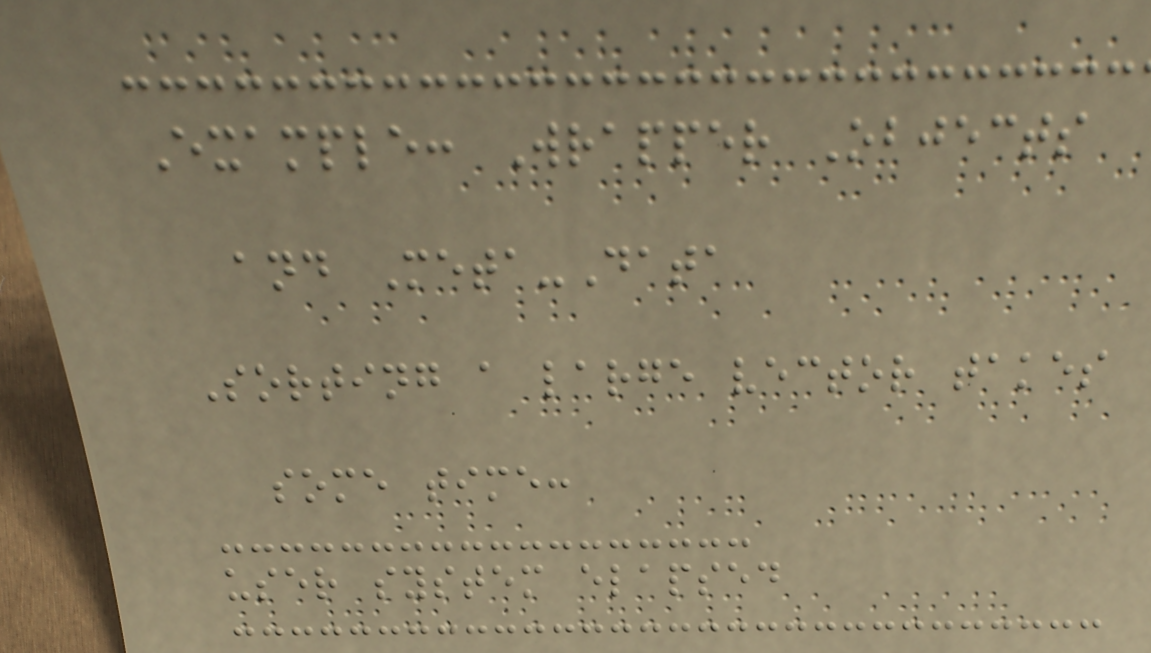Example: Wrapper Objects
and Meta-Data
Sorting a large vector takes
some time:
user system elapsed
